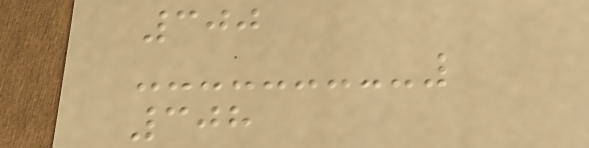300
308
